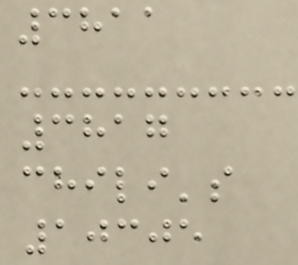3811
3817
chili's
10305
